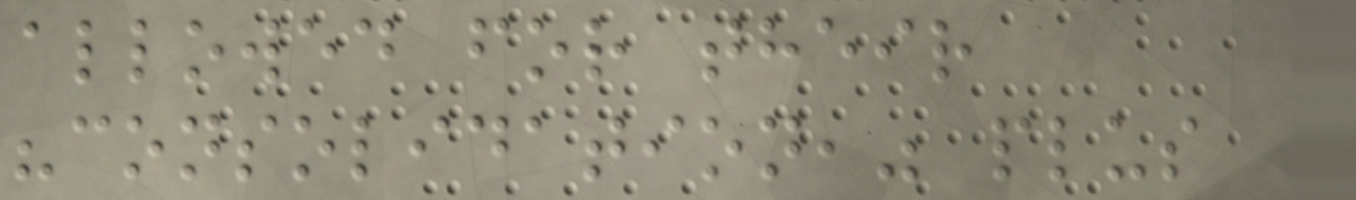allowed for their
"consolidation," plus
